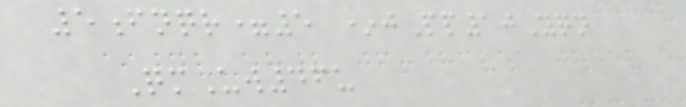5fnqr=5 *jPp10Yqn
QmUw46u
